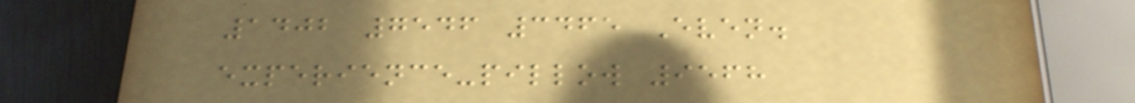1402 7546 3465 Even.
experience-pillow 9568
